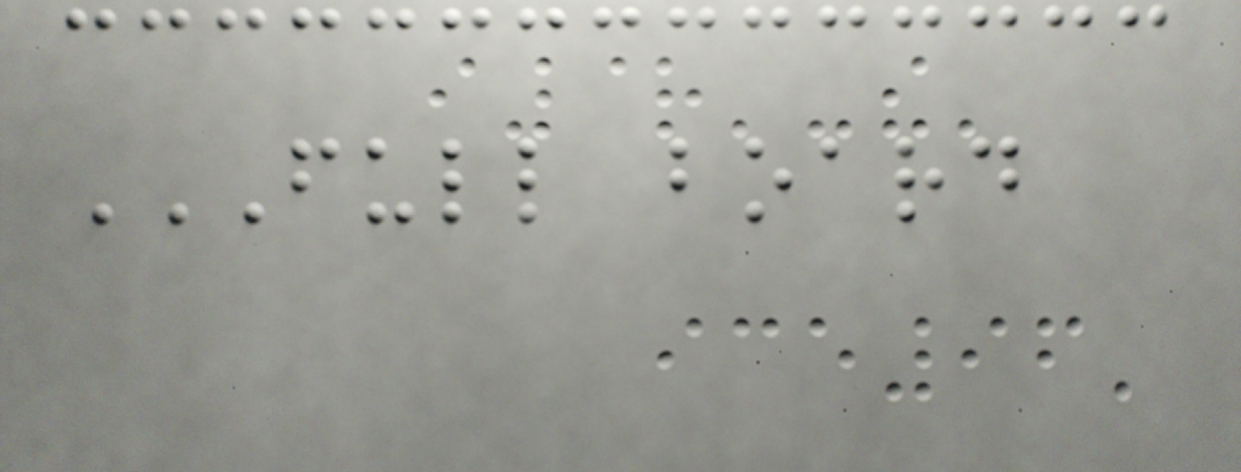FULL BOARD
